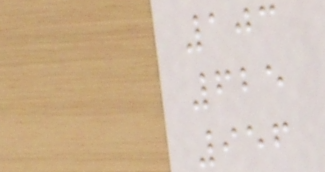103
625
956
